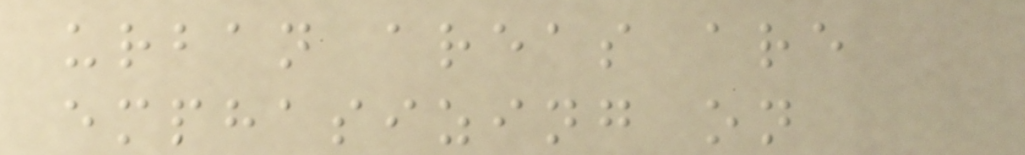urban areas are
emphasizing on
